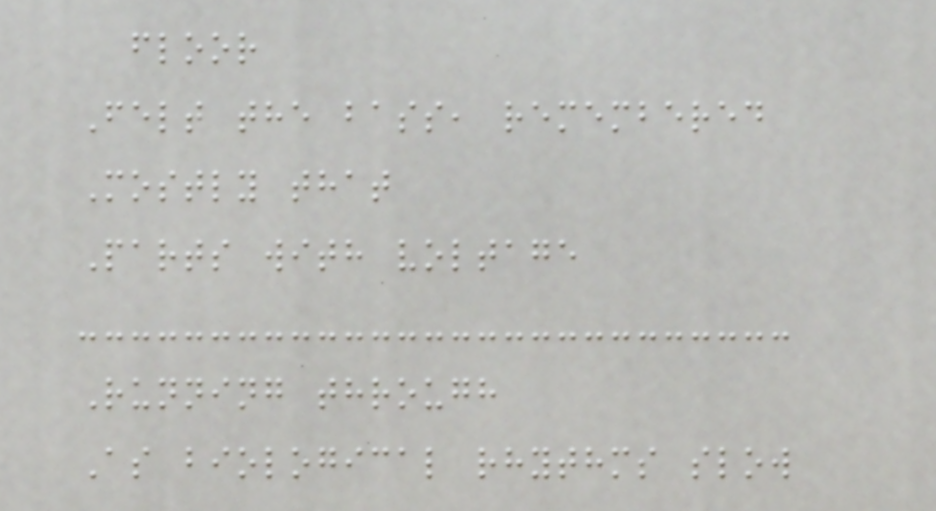floor
Felt the bass, remembered
Mostly that
Parts with voltage
Running through
As biological rhythms slow
